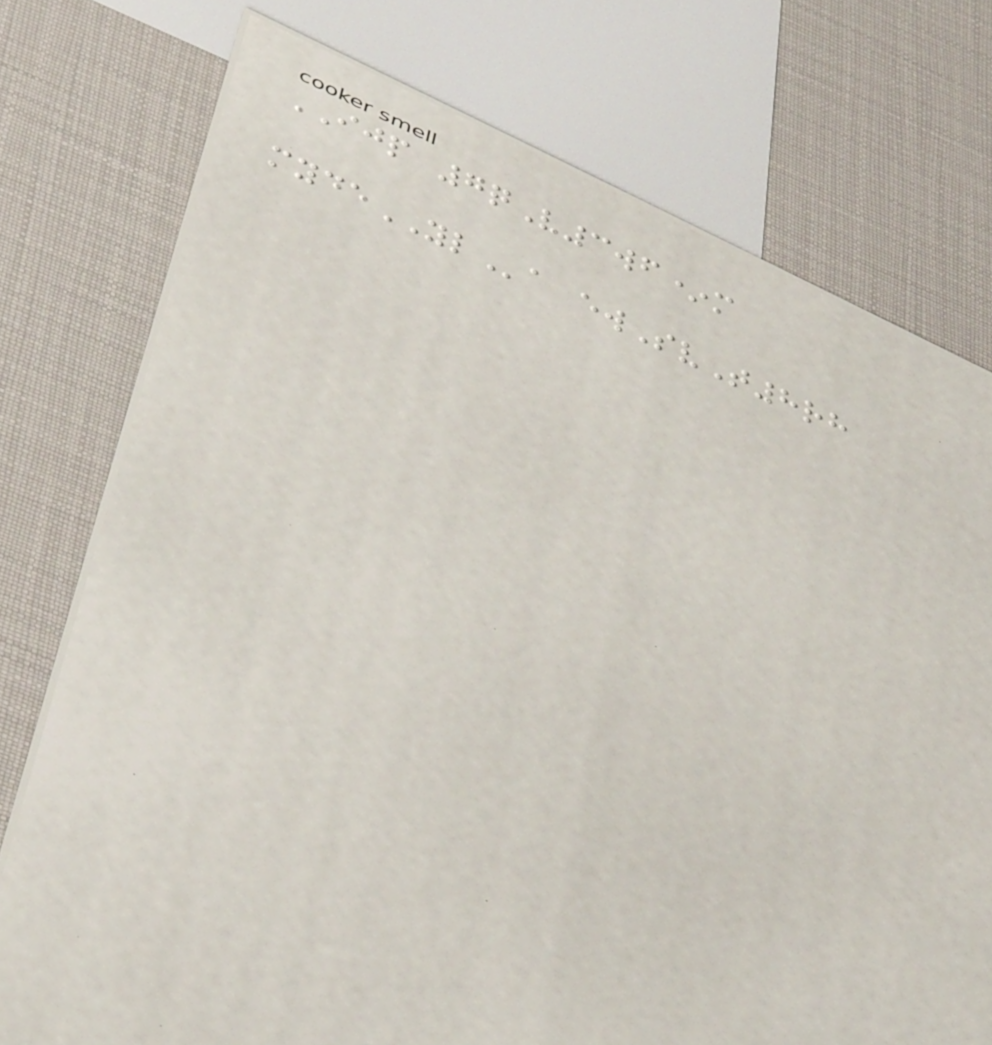IJP 7qV3wf*m
mydeYLa ewSvT8rh
